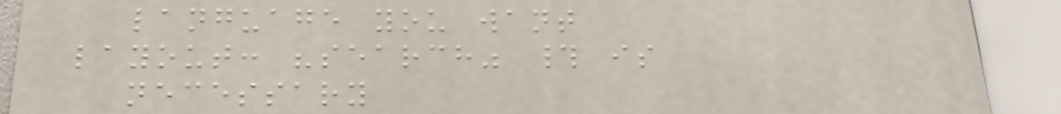language you want
layout: "search" # is
necessary
